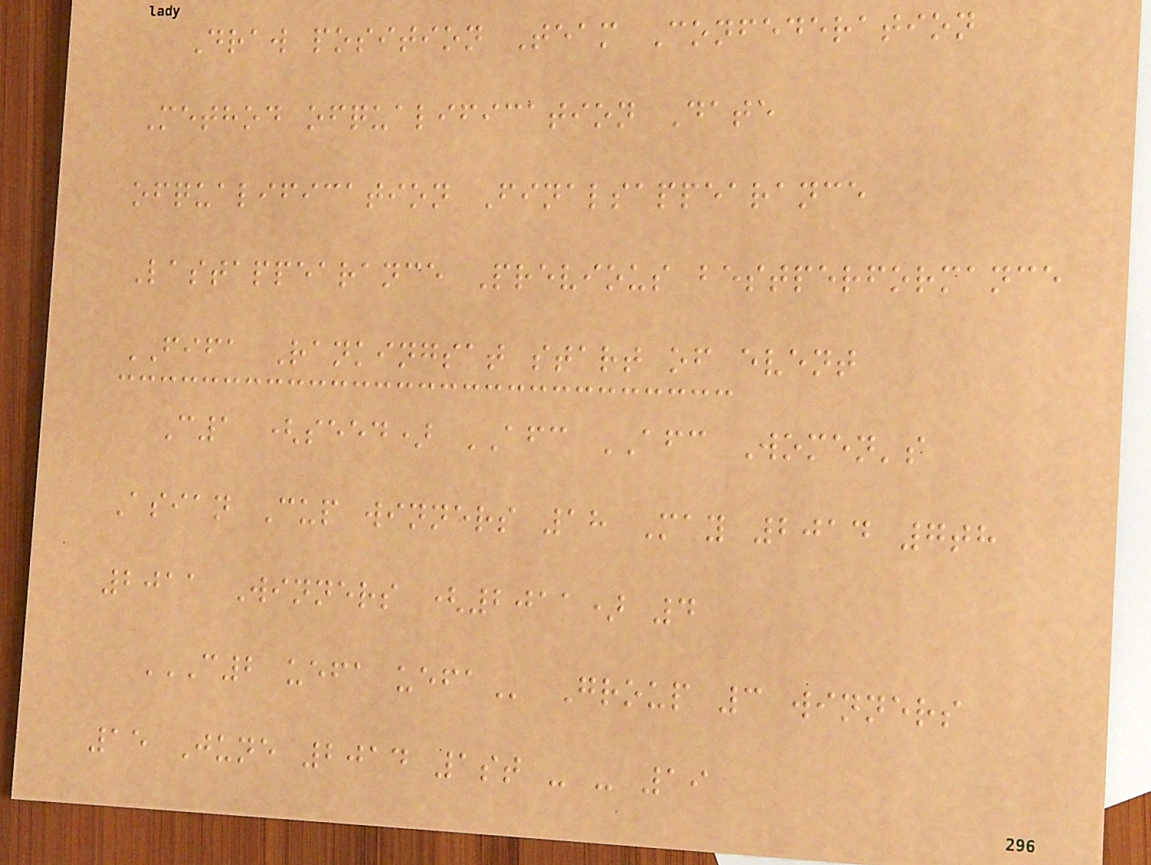Draw position Team Confederation
Method ofqualification Date
ofqualification Finalsappearance
Lastappearance Previous bestperformance
FIFA Rankingsat start of event
C1 (seed) AFC AFC Women's
Asian Cup winners 18 May 2014 7th
2011 Winners (2011) 4
C2 UEFA UEFA Group 3 winners
15 June 2014 1st - - 19
